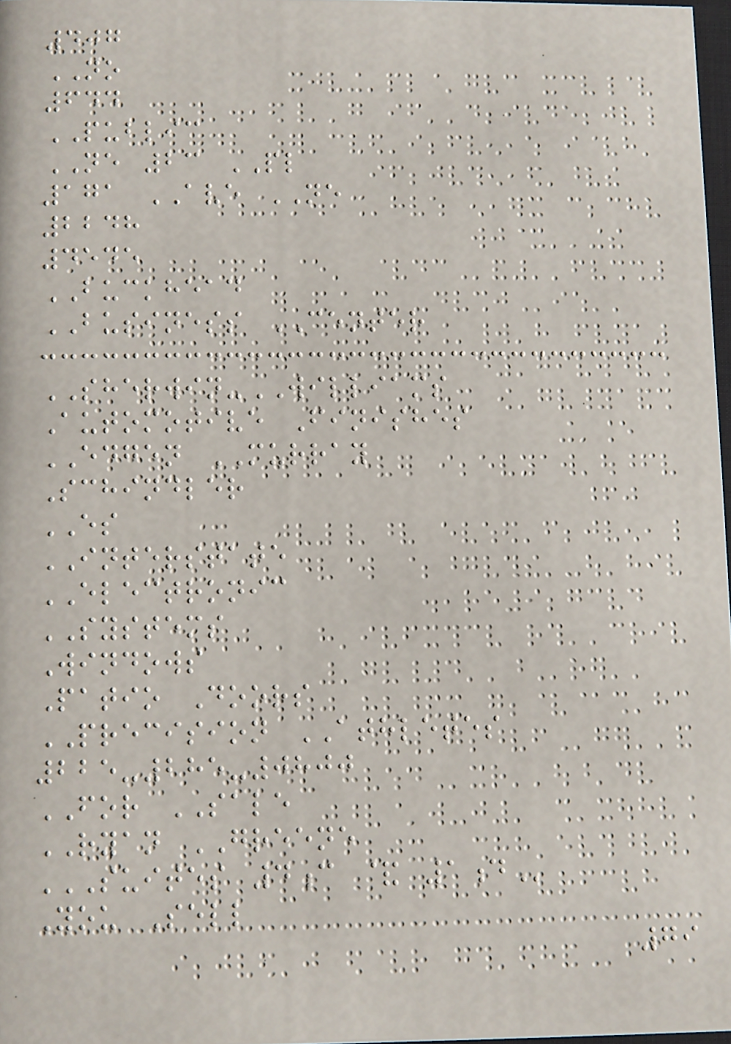407
NO
644
PUBLIC
NE 23 PL
171 AVE NE
2248
4545
BUCKHEAD
BUSINESS CENTER
SHERWIN-WILLIAMS
Automotive Finishes
EDGEN MURRAY
Schindler
ES
INTERSTATE
ELECTRONIC
SYSTEMS
Windows
Patio Doors
PRECISION ATHLETES
225-285-0800
FOR SALE
RYAN GREENE
SUITES 4C & 1D
You Sell
79
